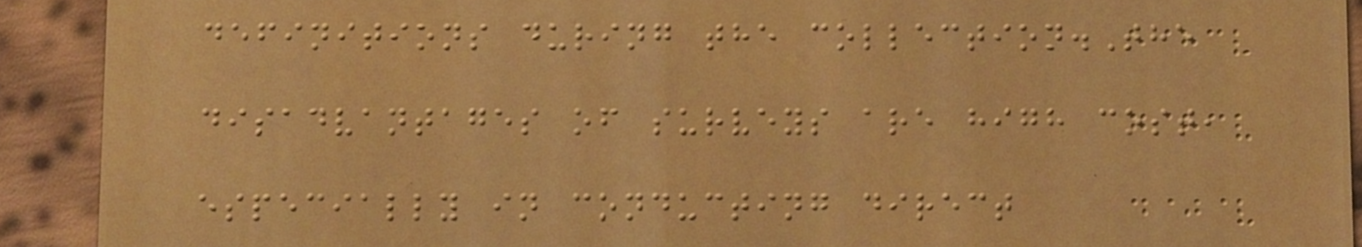definitions during the collection.The
disadvantages of surveys are high cost,
especially in conducting direct
